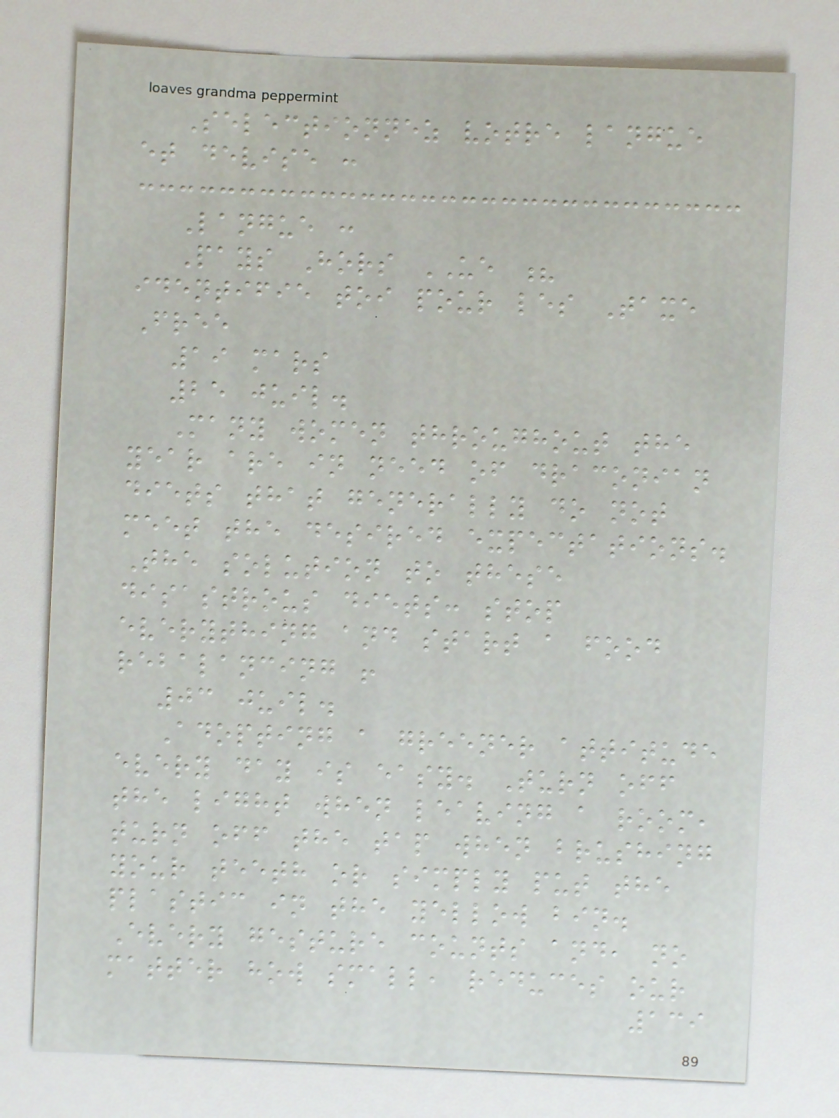Selectionnez votre langue
et devise :
Langue :
Pays Hors UE ?
identifie toi pour les Taxe
Free
19 mars
25 juil.
Many women throughout the
year are in need of draconian
diets that generally do not
meet the desired expectations.
The solution to these
disastrous diets: stop
everything and start a food
rebalancing !
03 juil.
Adopting a greener attitude
every day is easy. Turn off
the light when leaving a room,
turn off the tap when brushing
your teeth or simply put the
plastic in the yellow bin.
Every gesture counts and, no
matter how small, reduces our
139
